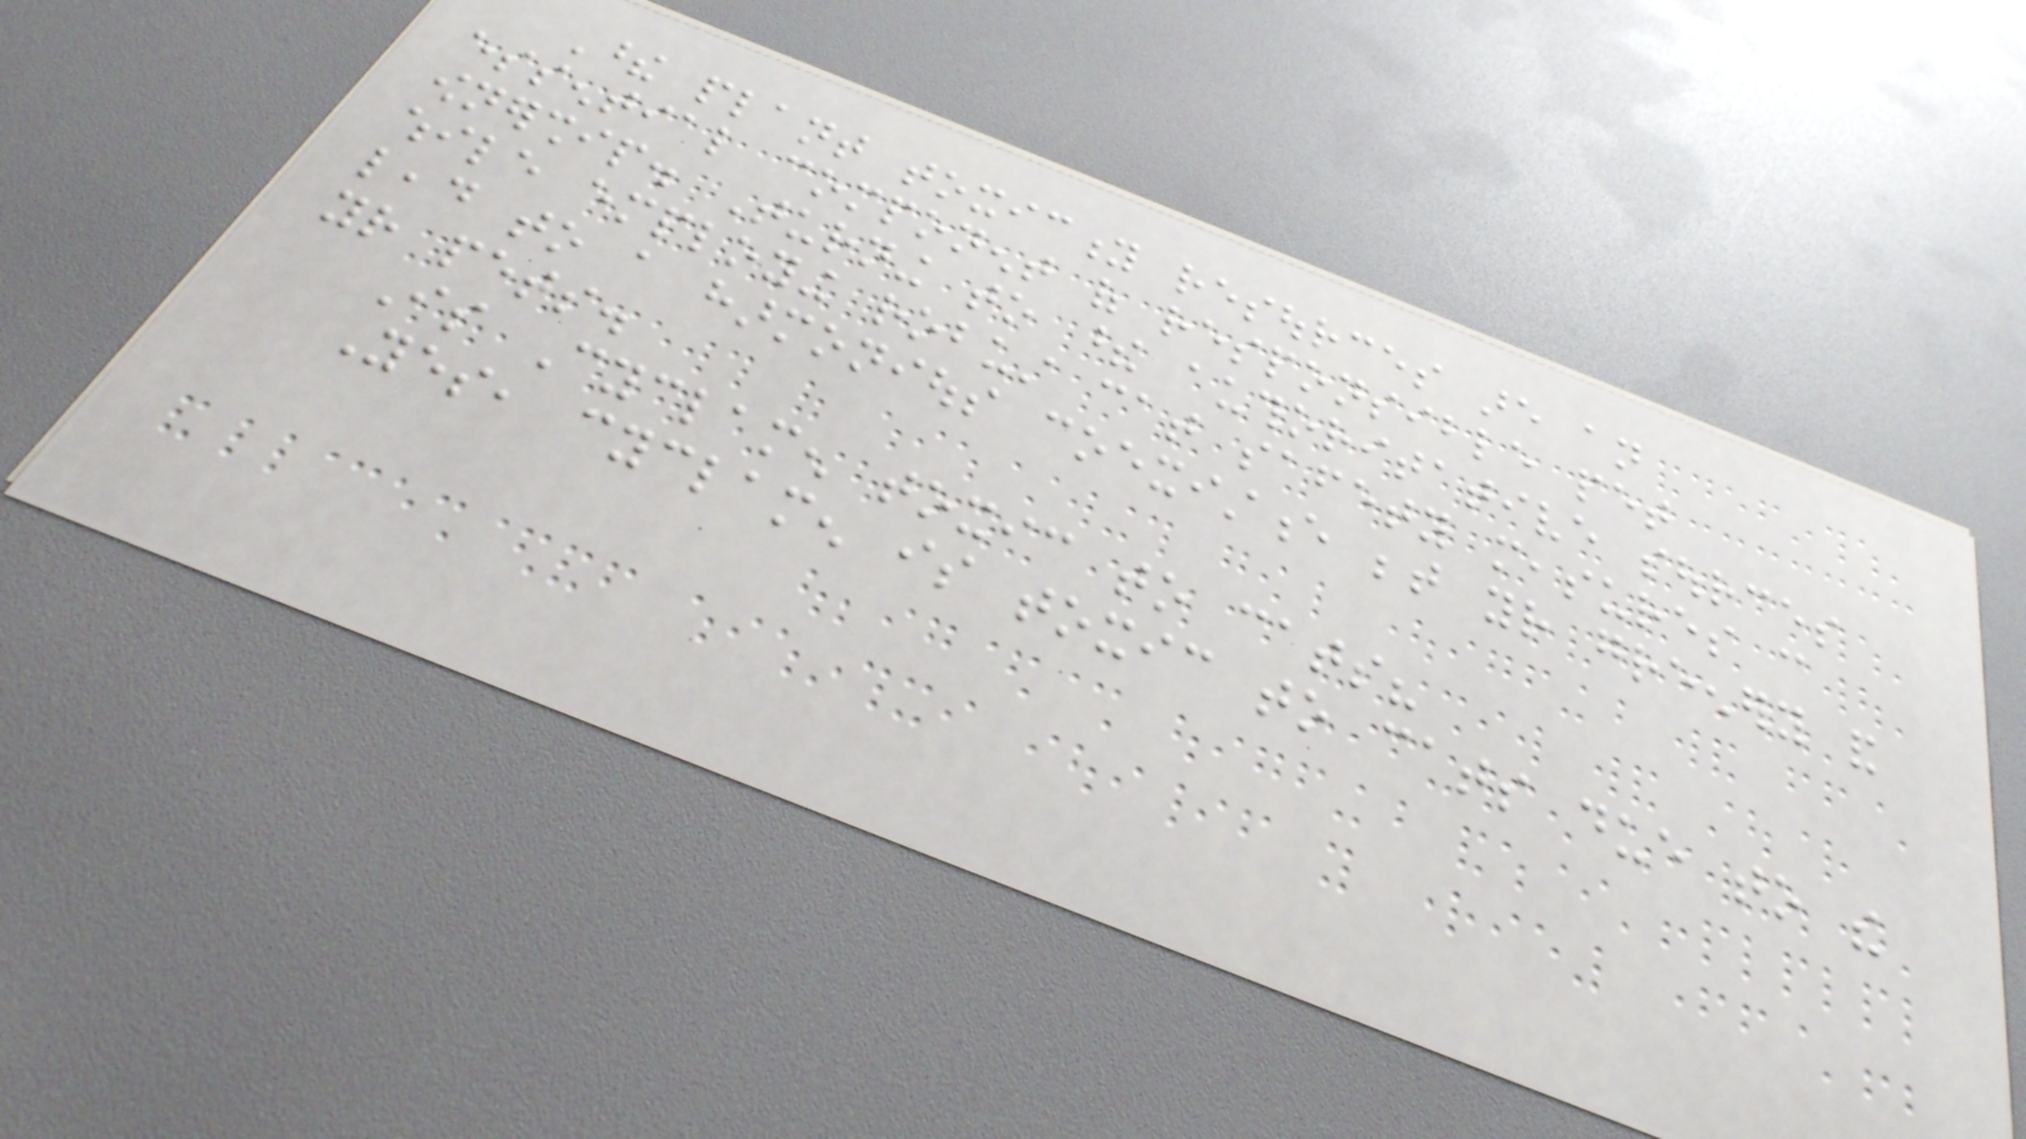These plant toxicity resources are an
essential component of responsible pet
ownership. Turning to these authoritative sources
while employing robust cat safety measures can
lead to a harmonious coexistence between your greenery and
your pets.
Is Cyclamen toxic to cats?
Yes, cyclamen is toxic to cats due to the
